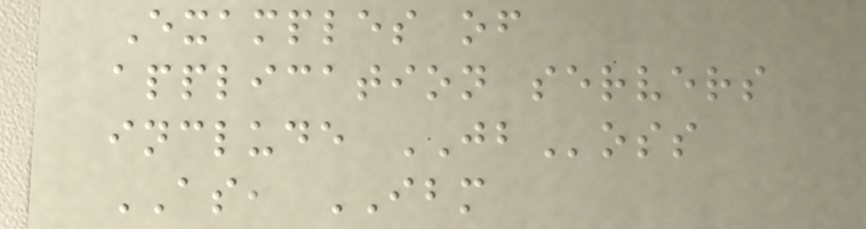Examples of
application servers
include JBoss
AS, IBM
